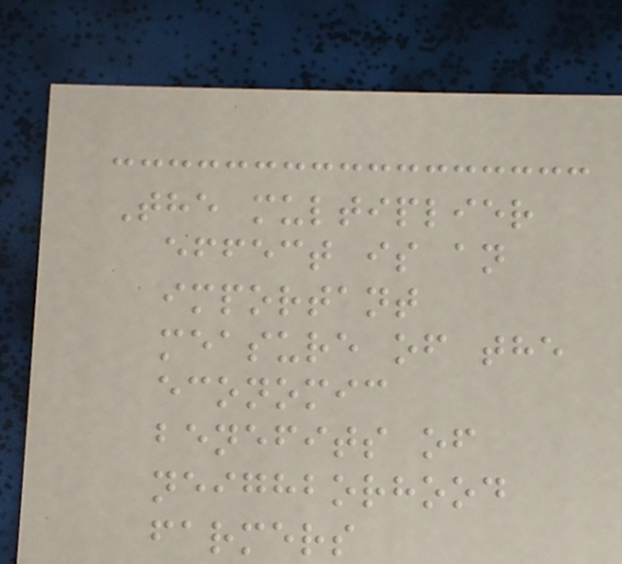The multiplier
effect is an
important
measure of the
economic
benefits of
neighborhood
farmers
